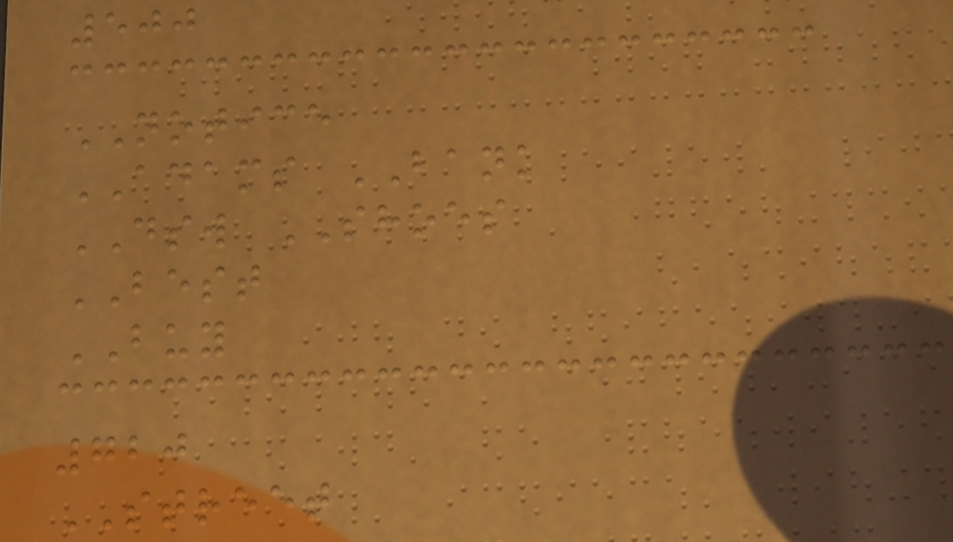500
NOTICE
ADAMS BANK
DSW SHOES
BEST
BUY
720
STREET
